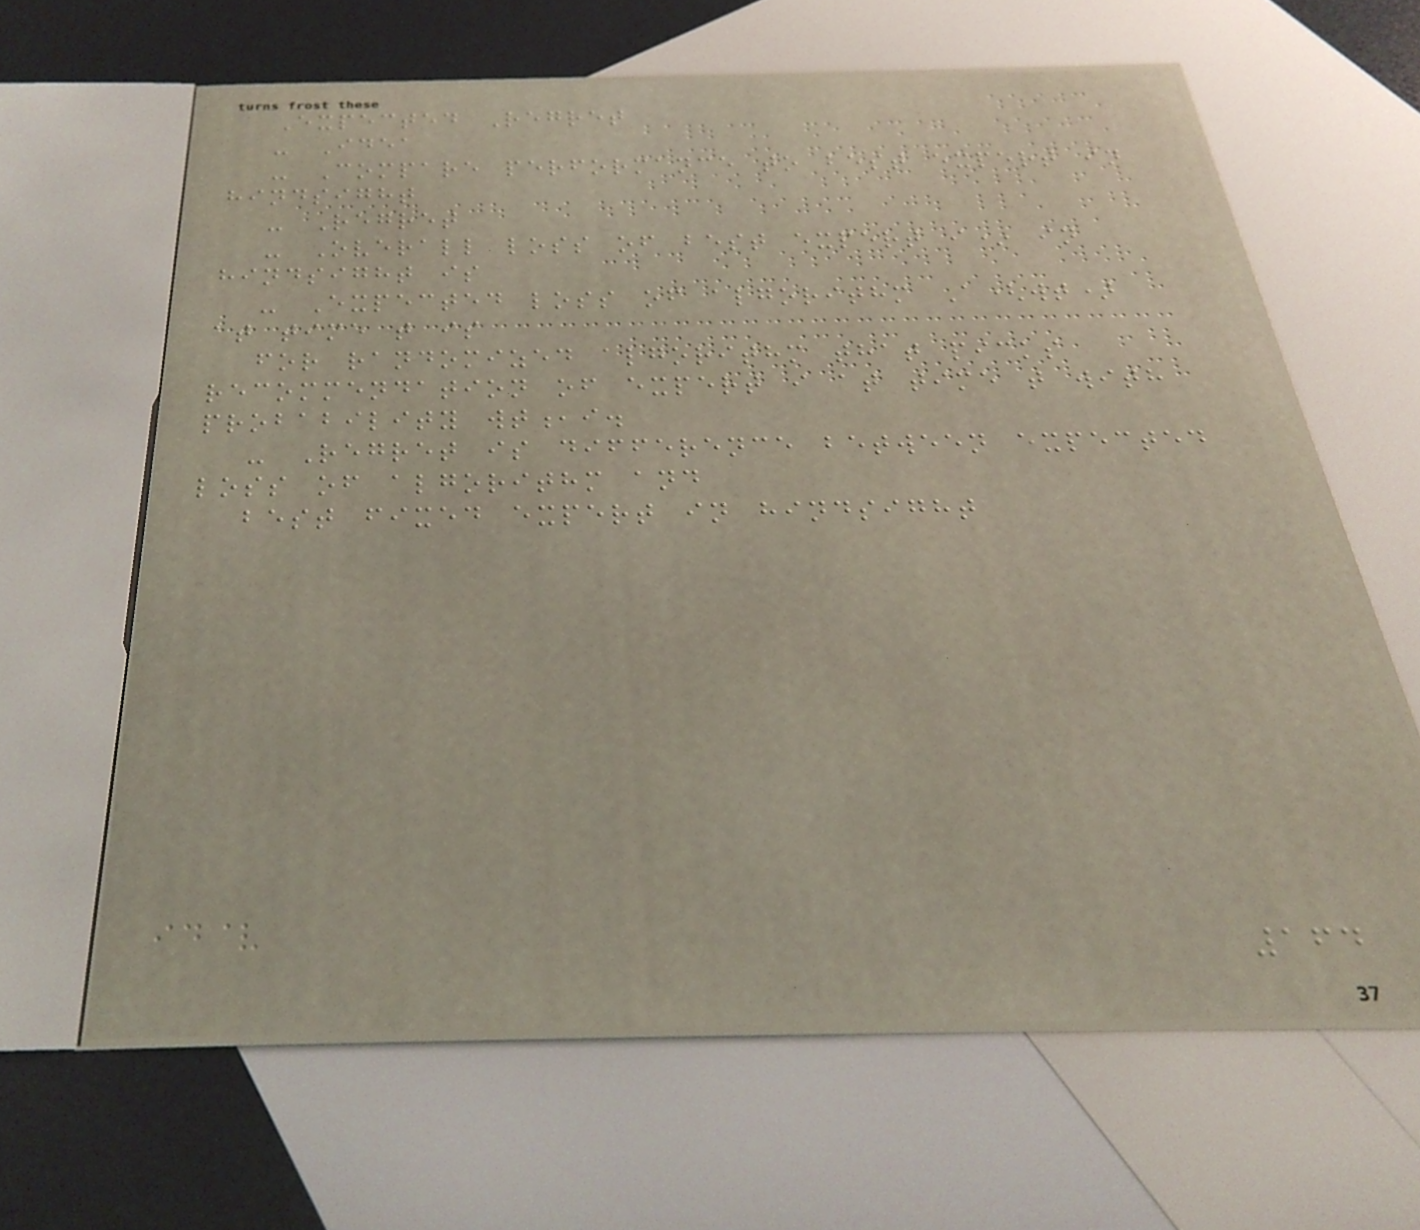Expected Regret
- Idea
- Compare performance to best expert in
hindsight
- Regret
- Overall loss of best expert i* in
hindsight is
- Expected loss of algorithm A(wt)
at time t is
for randomized algorithm that picks
recommendation of expert i at time t with
probability wt,i.
- Regret is difference between expected
loss of algorithm and
best fixed expert in hindsight
164
